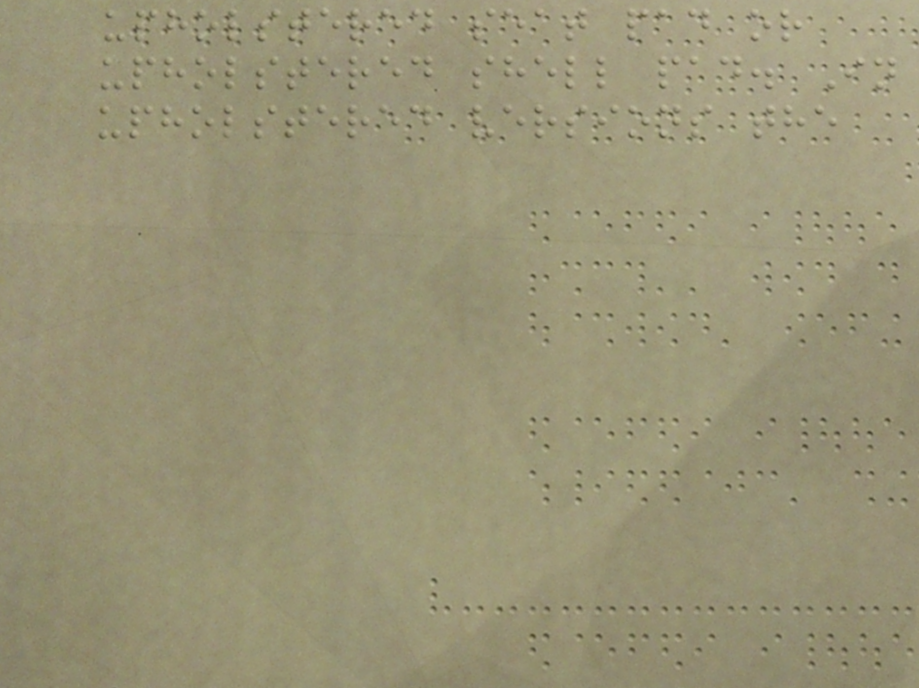upholstered seat pad or
upholstered shell pad. In
upholstered versions the
